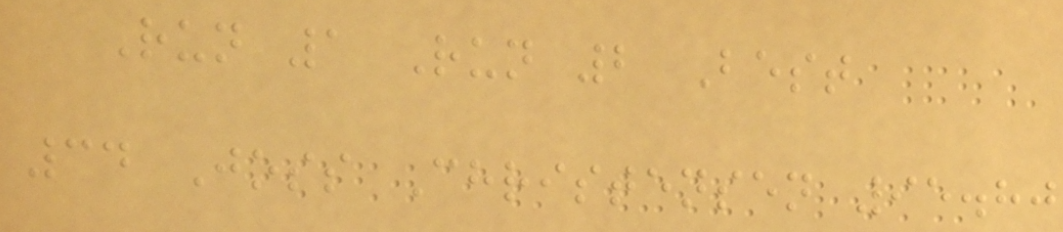Run 1 Run 2 Best
34 Joss Christensen 95.80
